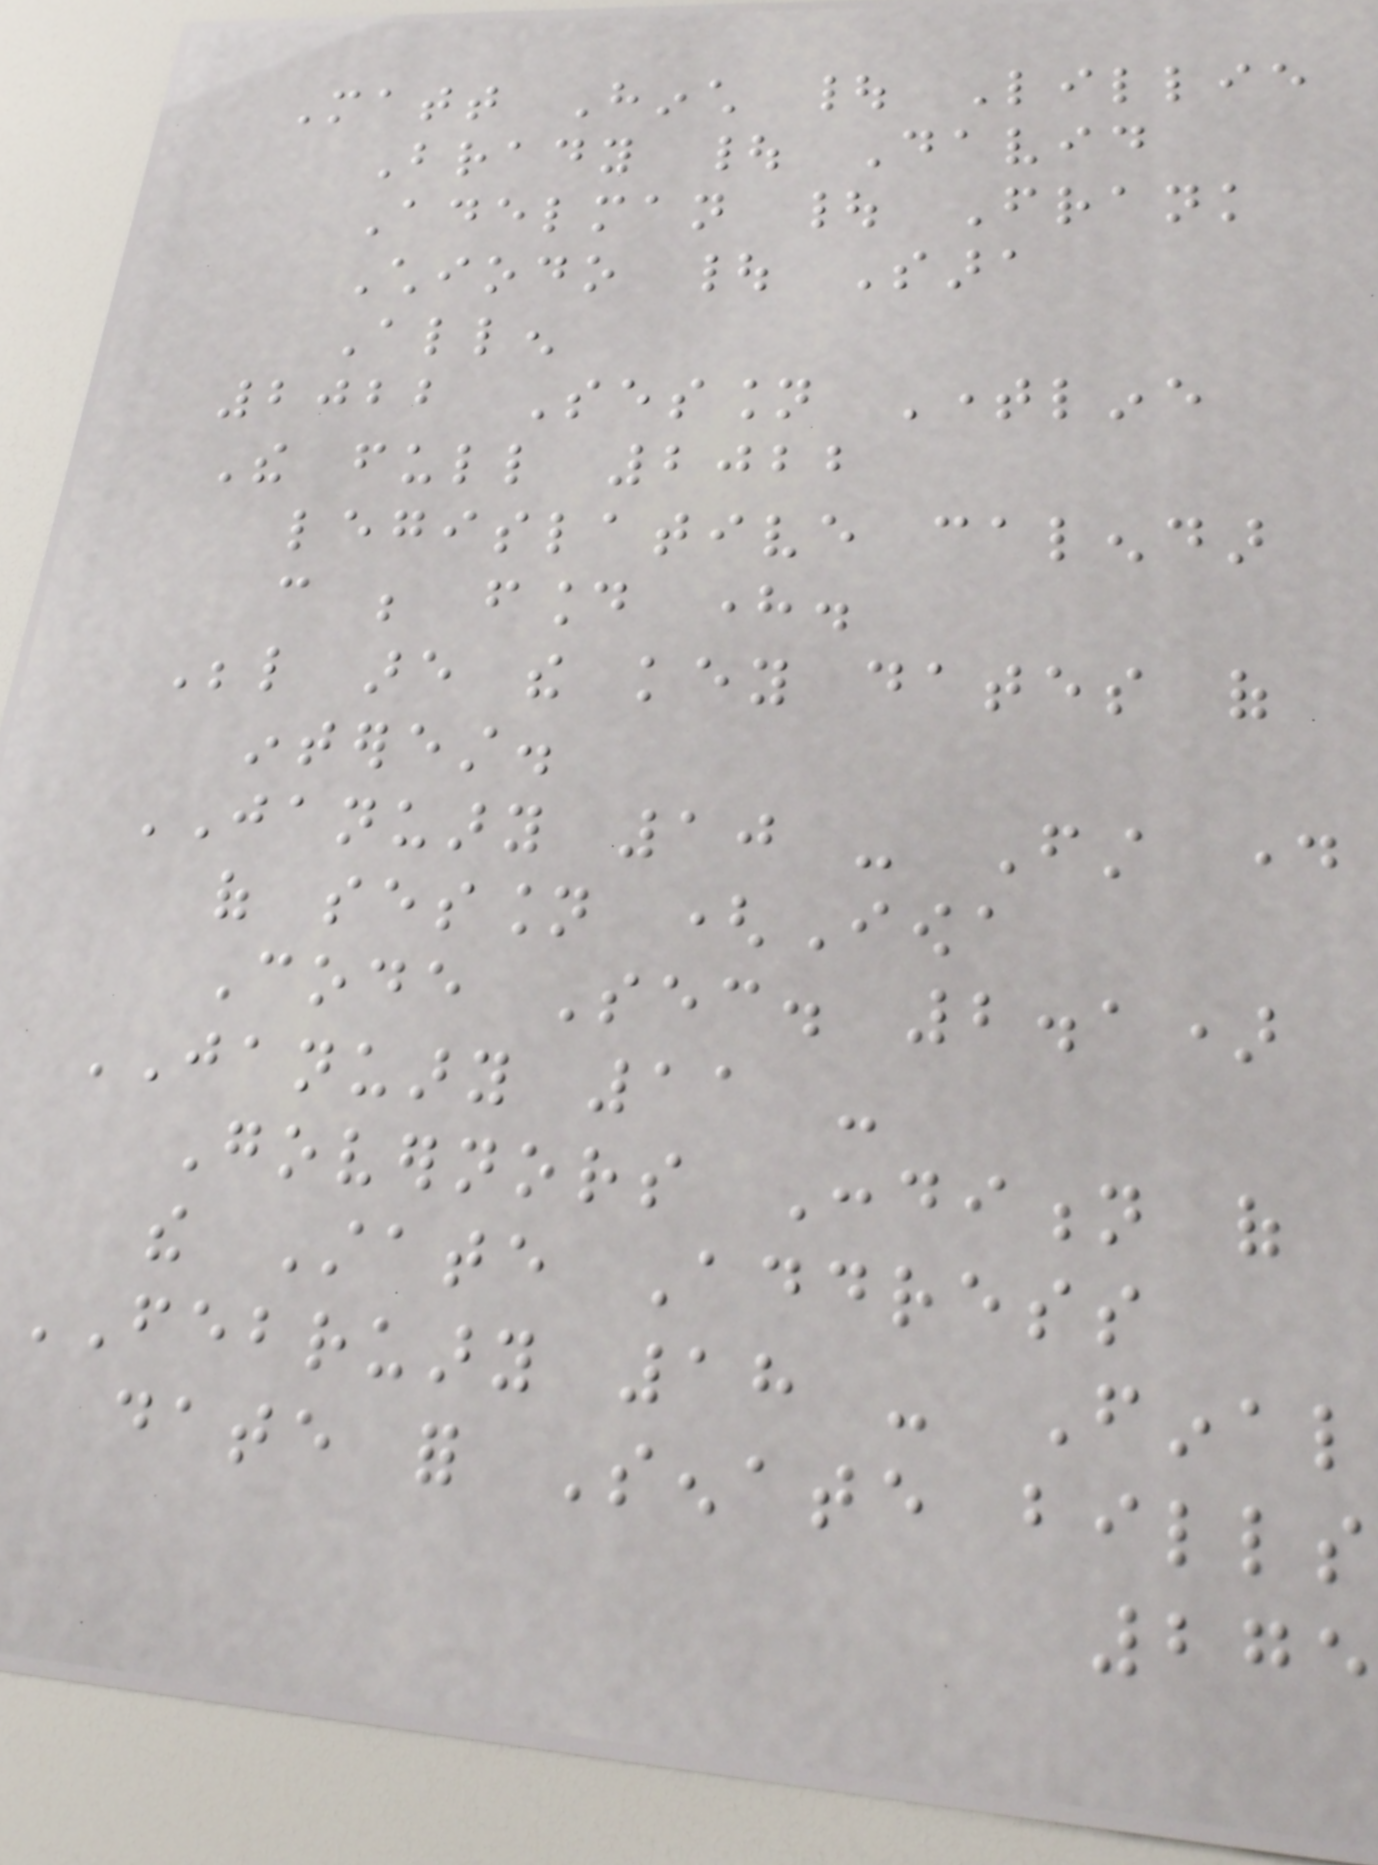Matt Hinch | Lillie
Brady | David
Adelman | Frank
Chiodo | Sara
Allen
2022 Session Timeline
The full 2022
legislative calendar
can be found here.
Below are the key dates of
interest.
JANUARY 10 - First day
of session (Iowa
Code Sec. 2.1)
JANUARY 11 -
Governors Condition of
the State Address
FEBRUARY 18 - Final
date for Senate bills
275
